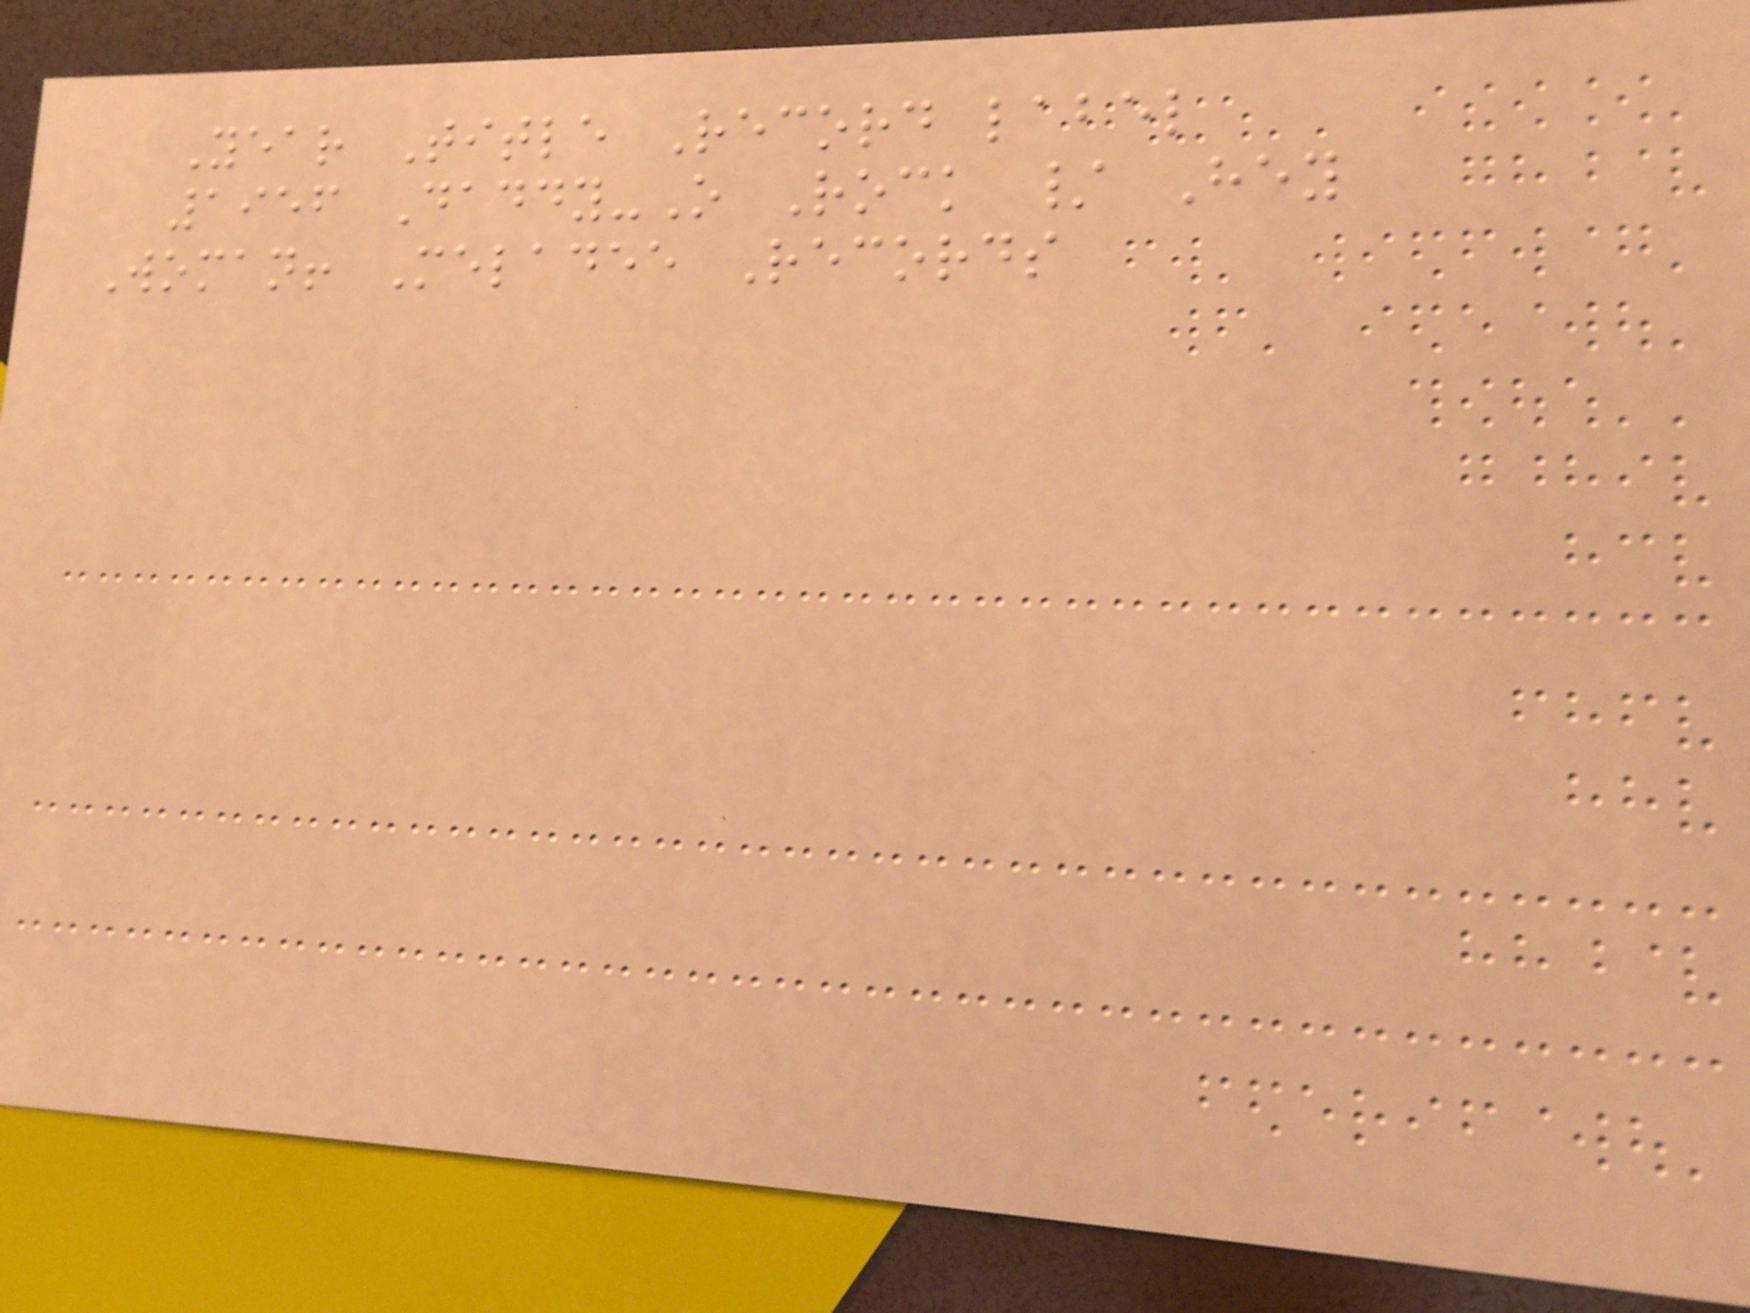Year Title Record label
1956 Daddy-O Rock / Hey
Woman! Meladee Records
